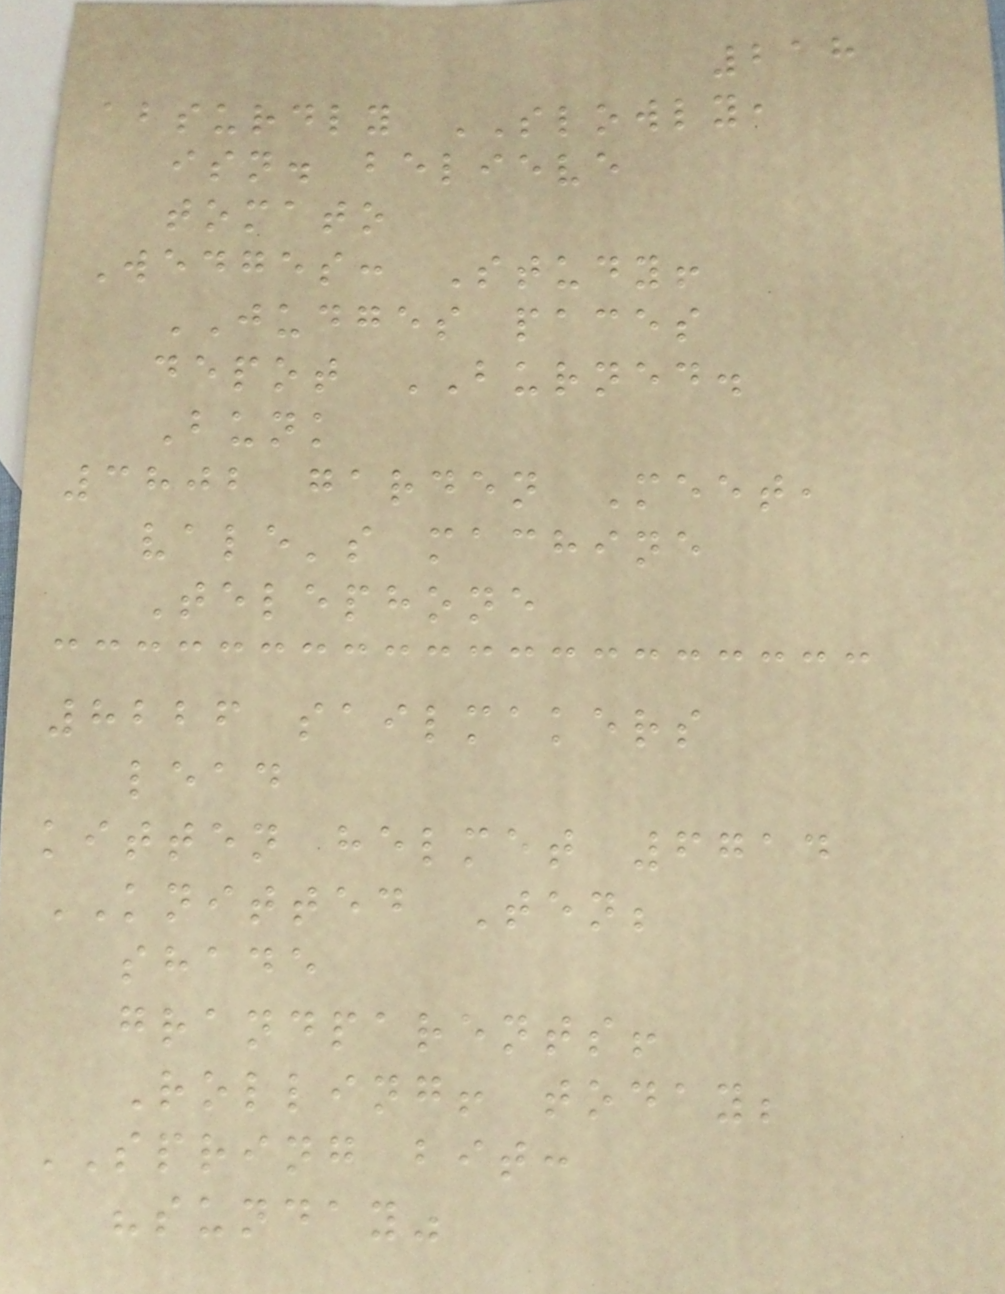218
absurdly SLOWLY,
isn. believe
tomato
Wedges: Study!
JUDGES paces
depot BURNED.
Bunk
3802 garden Meet,
vale's machine
Telephone
8226 sailmakers
lead
kitten helmet 6714
KNITTED Ten;
shade
grandparents!
Rolling! today;
SPRING bit:
"sunday"
